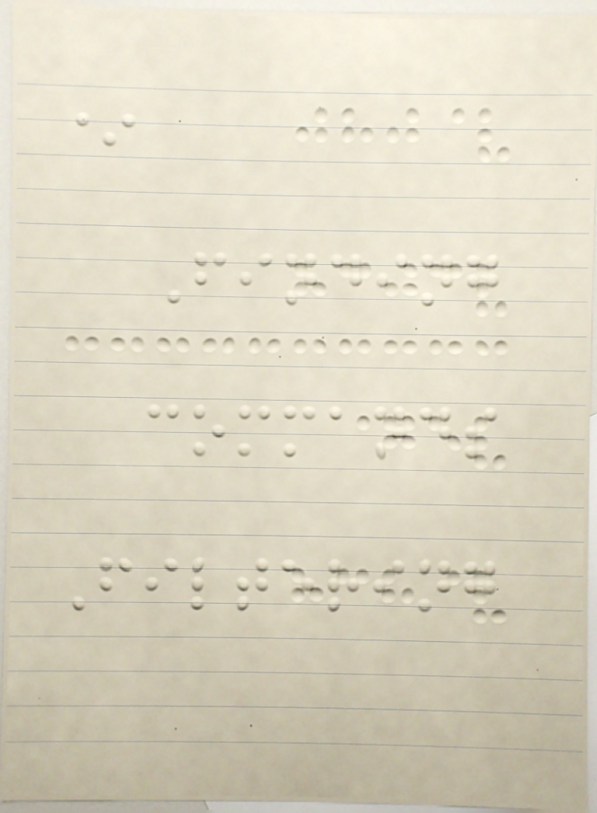*
Finding
commands
Filtering
